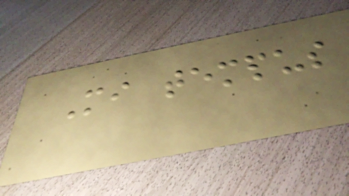Mi tempus
